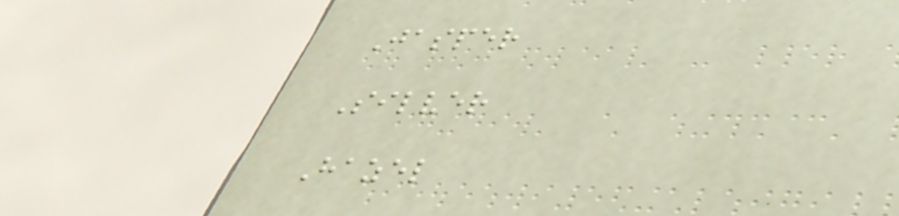Jasper
Silver
Hazel
